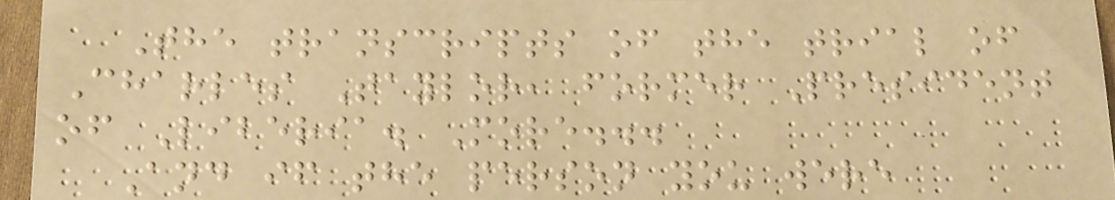The transcripts of the trial of
Charles Taylor, former President
of Liberia. More...
And if the person you were
